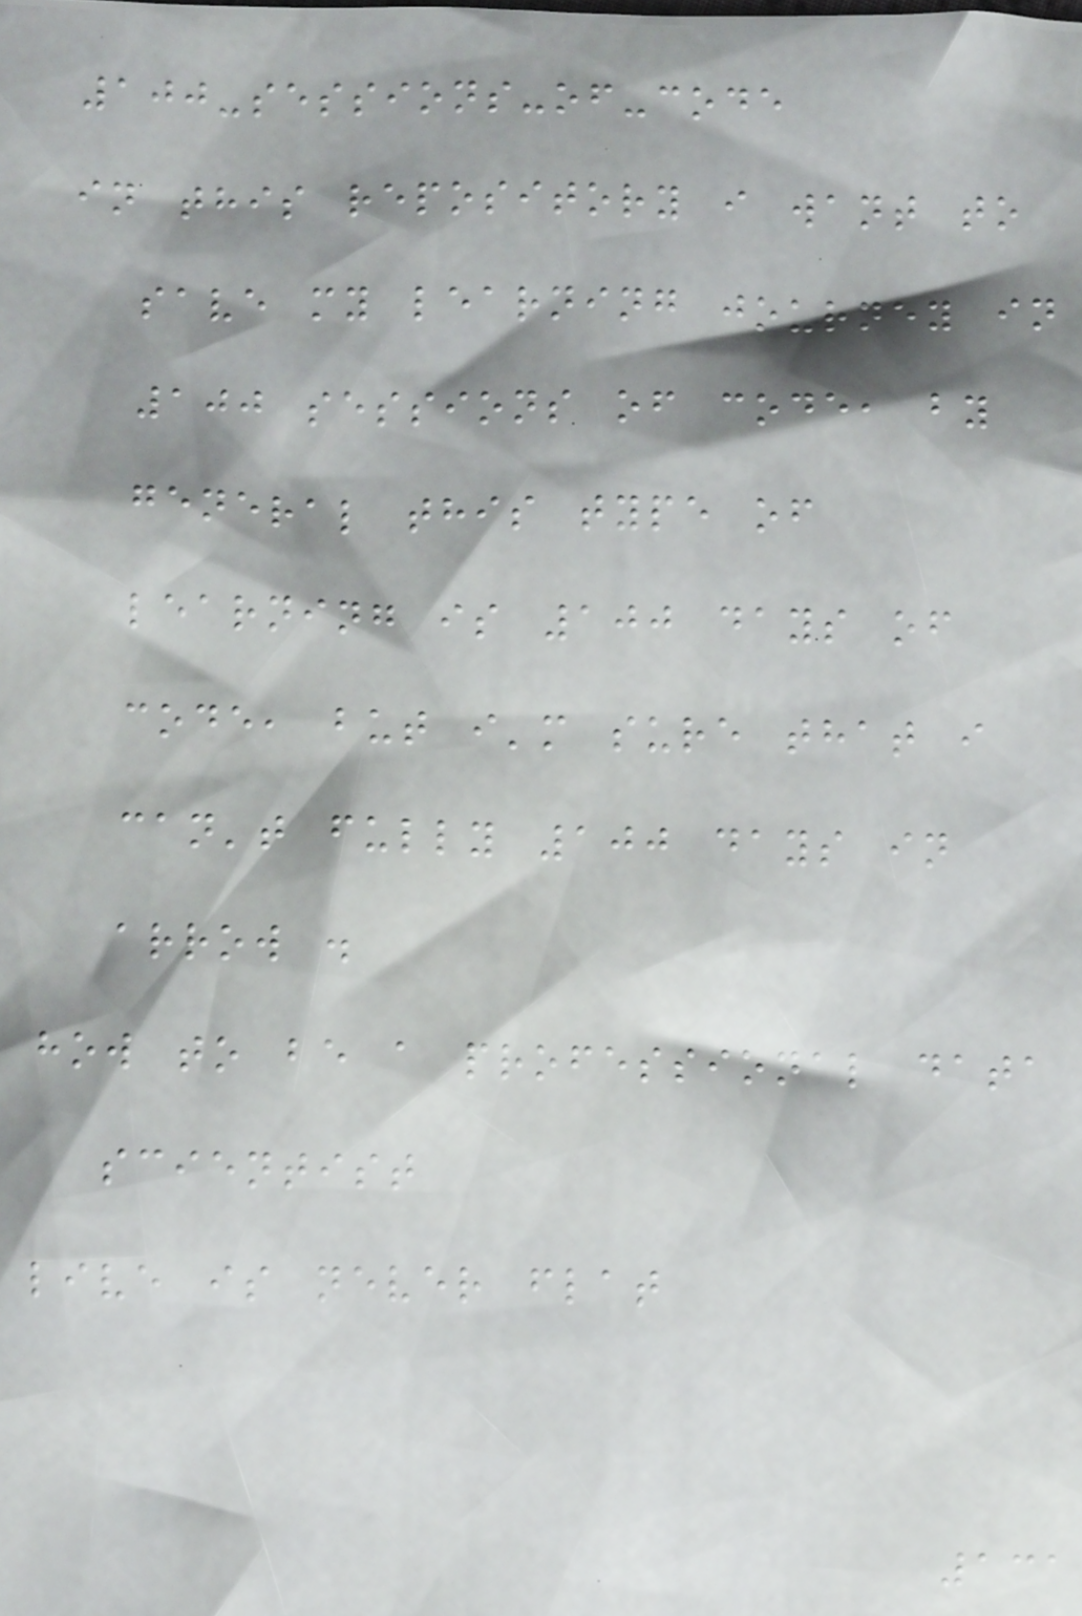100-sessions-of-code
in this repository i want to
save my learning journey in
100 sessions of code, by
general this type of
learning is 100 days of
code, but i'm sure that i
can't fully 100 days in
arrow .
how to be a professional data
scientist
live is never flat
131
